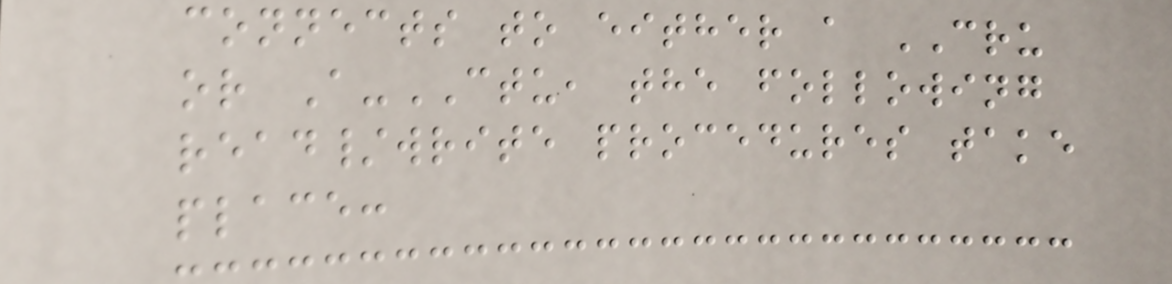connects to either a CRU
or A-CTU, the following
read/write procedures take
place:
